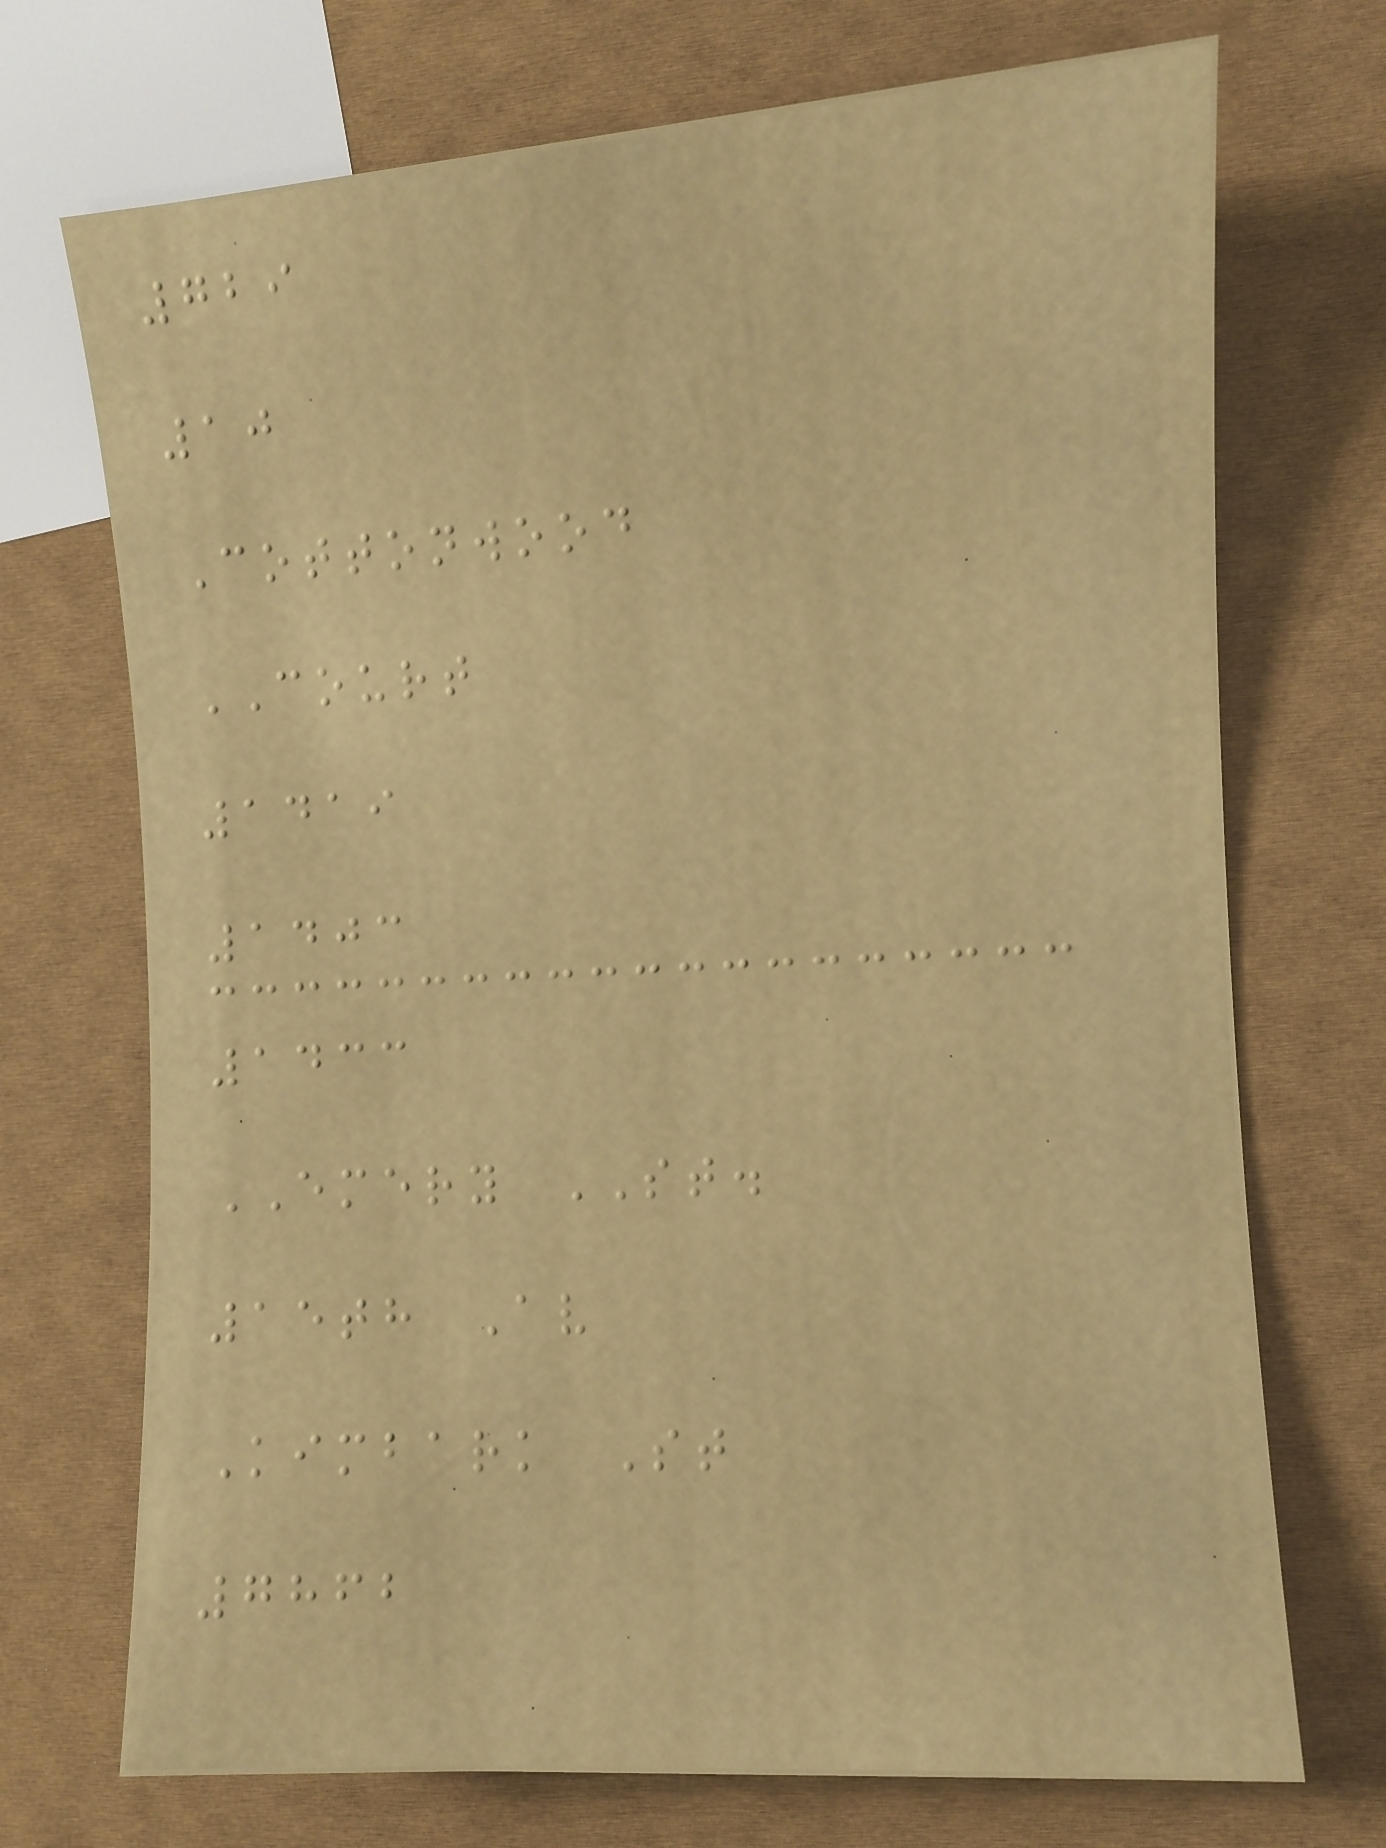729
10
Cottonwood
COURT
1419
1403
1433
EMERY ST.
15th Av
Kimbark St
7862
